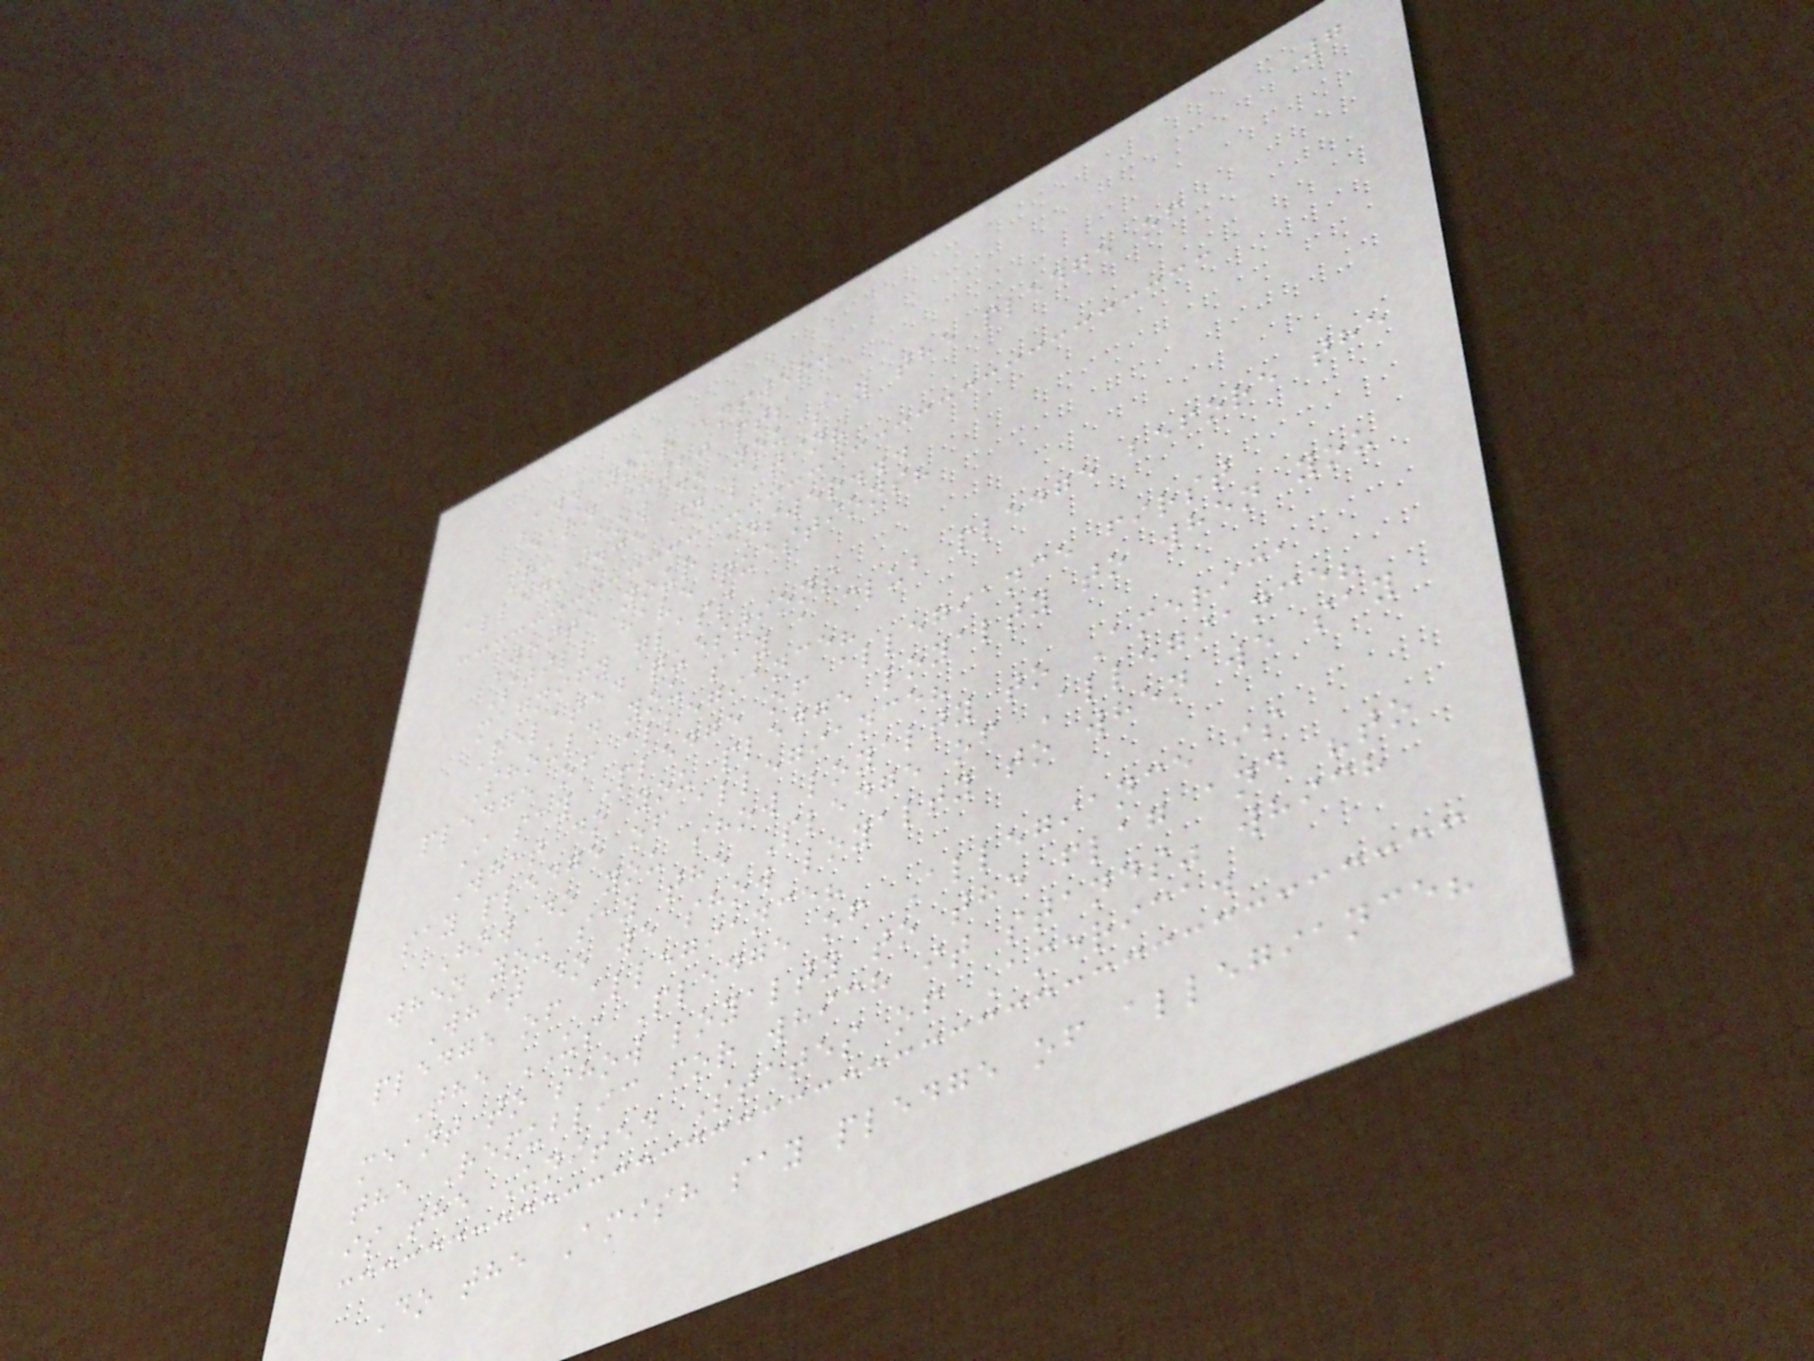7
Add your answer:
Earn +20 pts
Q: How do you say the pledge of
allegiance in latin?
Write your answer...
Still have questions?
magnify glass
Related questions
Should you say a club pledge before the
pledge of allegiance?
I say Pledge of allegiance first
What do you pledge loyalty to when you
say pledge of allegiance?
How do you show loyalty to America
when you say the Pledge of Allegiance?
What do we show loyalty to when we say
pledge of allegiance?
The US Pledge of Allegiance is
meant to show loyalty to the flag and "to
the Republic for which it stands" which
is the United States of America.
Do the Amish say pledge of allegiance?
